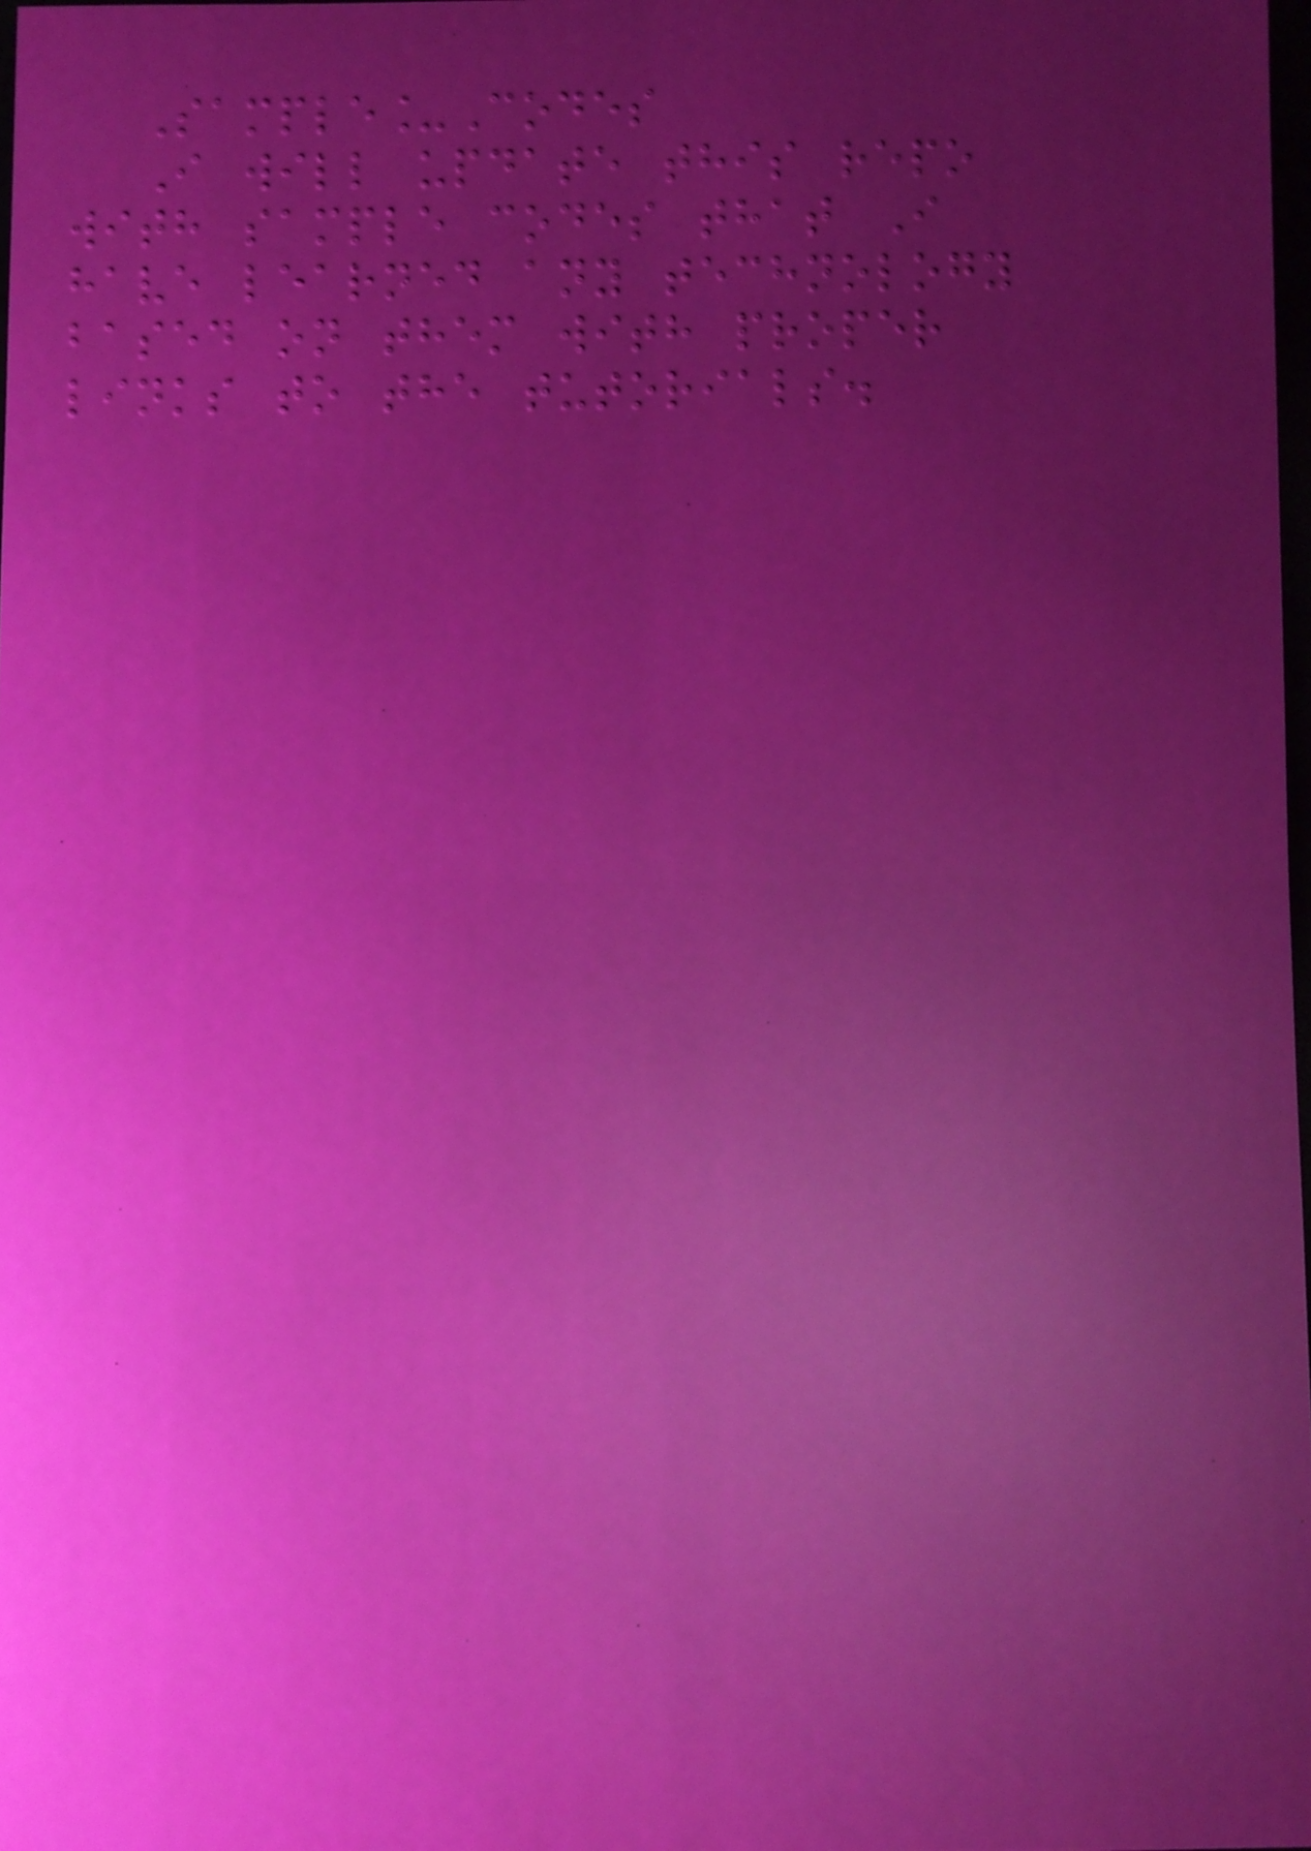Sample_Codes
I will update this repo
with sample codes that I
have learned any technology
based on them with proper
links to the tutorials.
